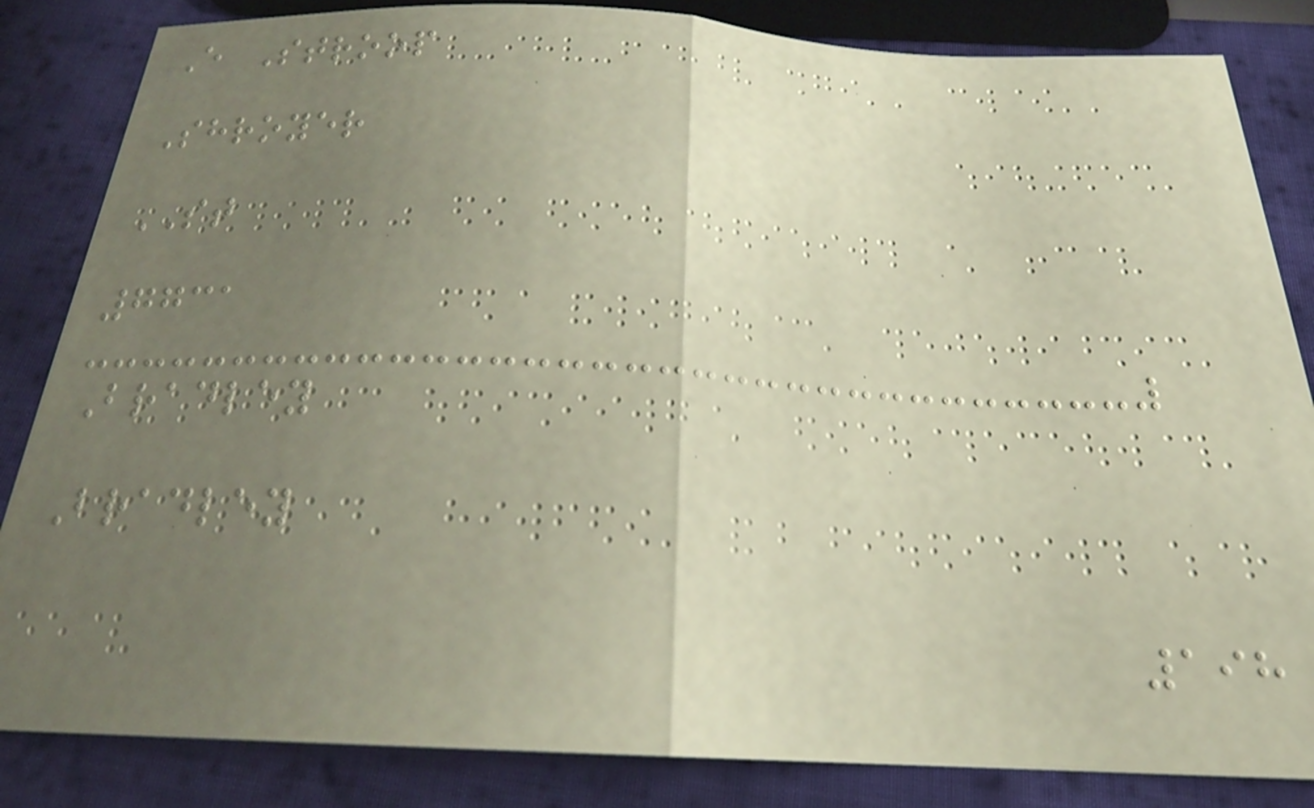E Stroop
Shroyer
ST
7731
Bradley
Bradley
198
